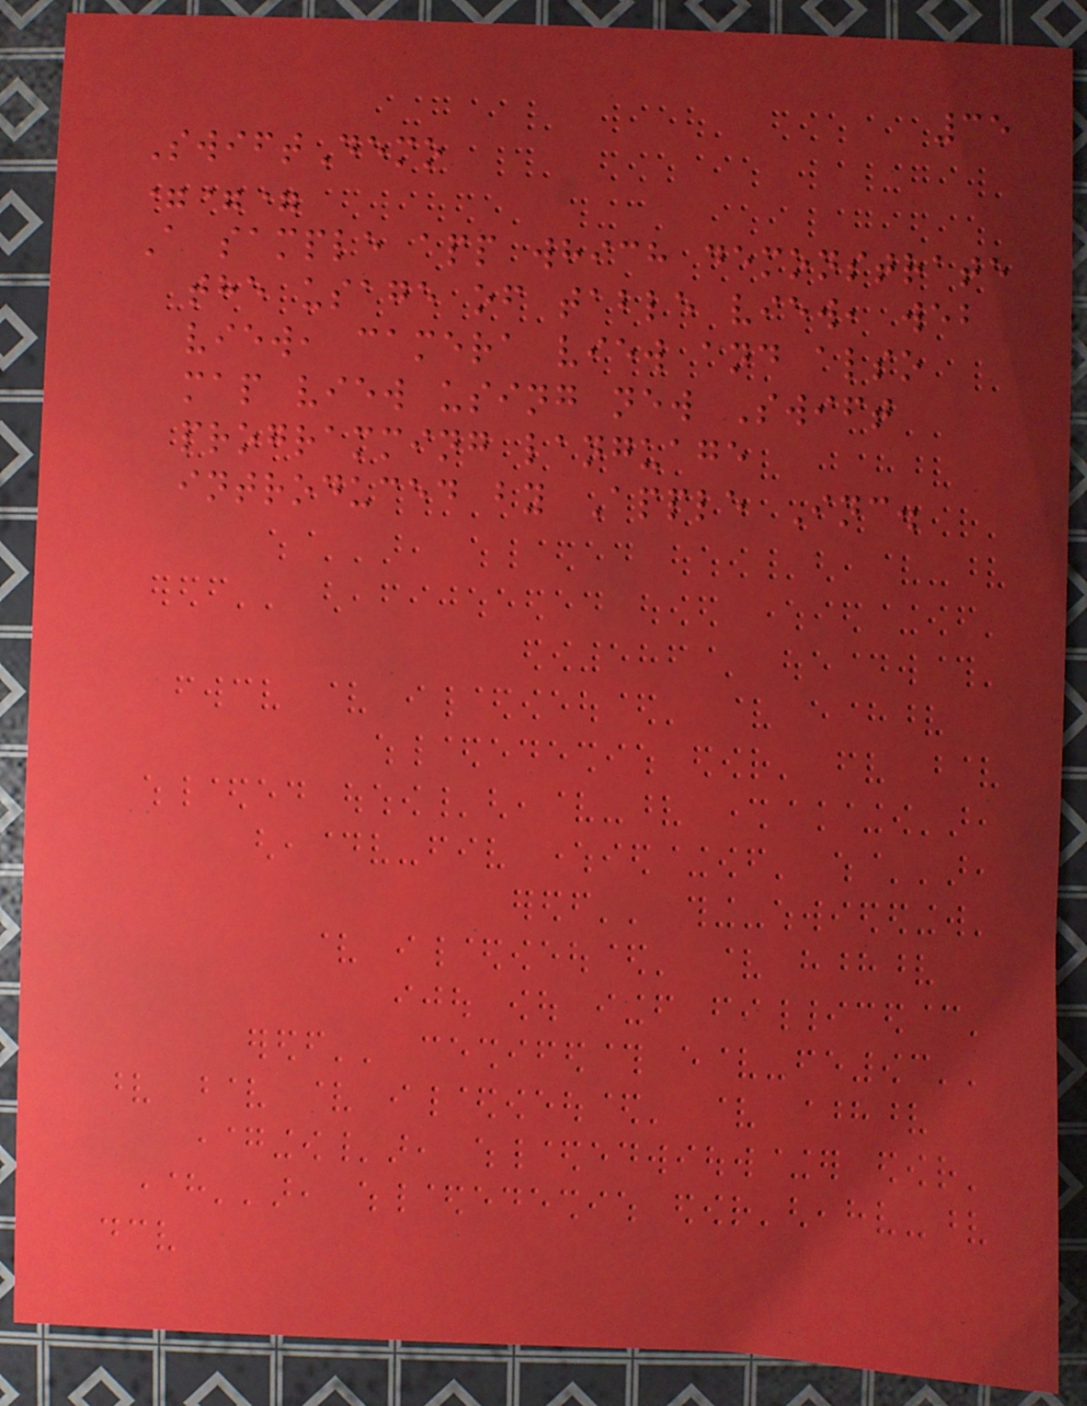35
SwiftDemo
===
A sample app which demonstrate
the usage of table view, web
view, camera view and also
map view using new Swift
programming language
introduced by Apple Inc.
